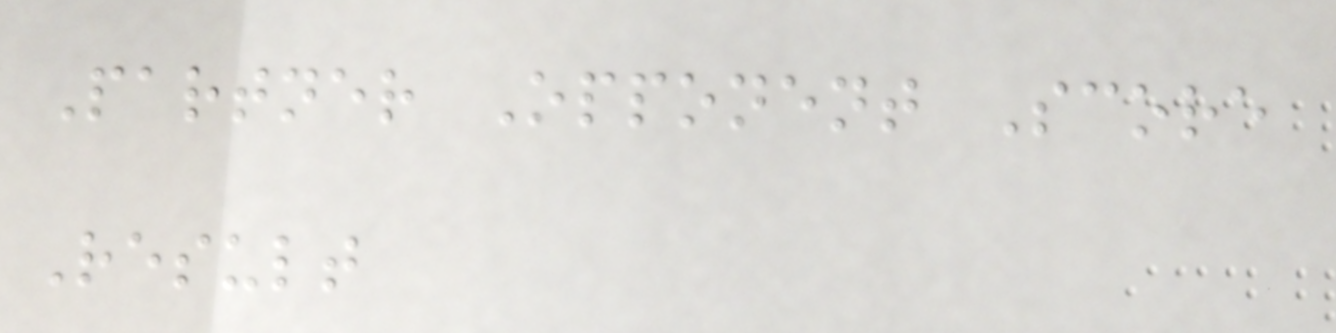Partner Opponent Score
Result
